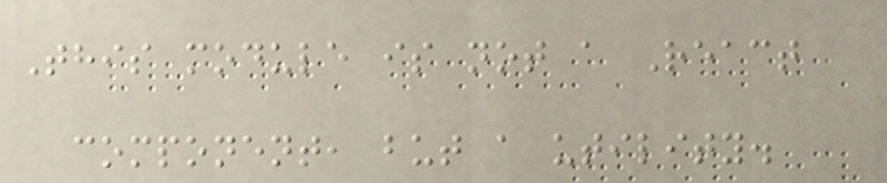This module is not a React
component, but a utility.
